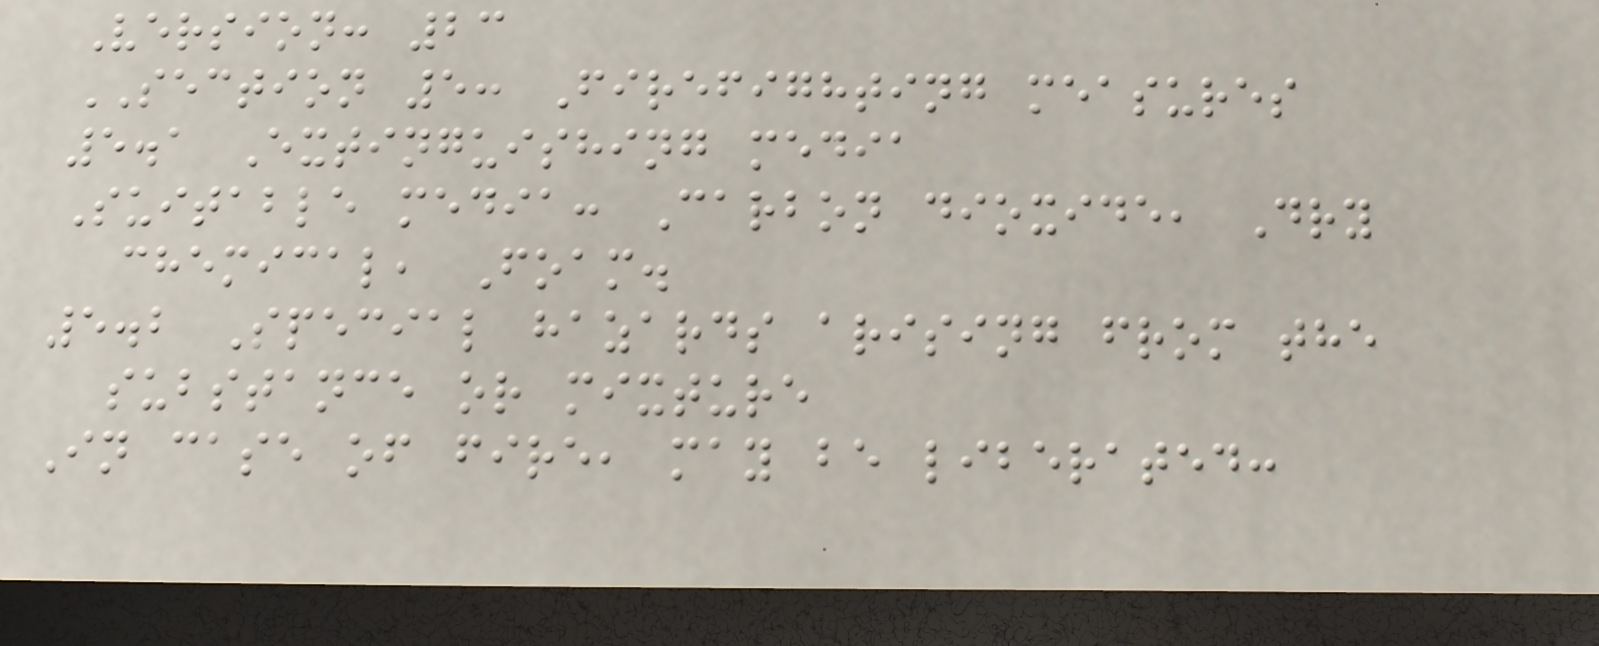Version: 23
SECTION 5: Firefighting measures
5.1 Extinguishing media
Suitable media: Carbon dioxide, Dry
chemical, Foam.
5.2 Special hazards arising from the
substance or mixture
In case of fire, may be liberated:
